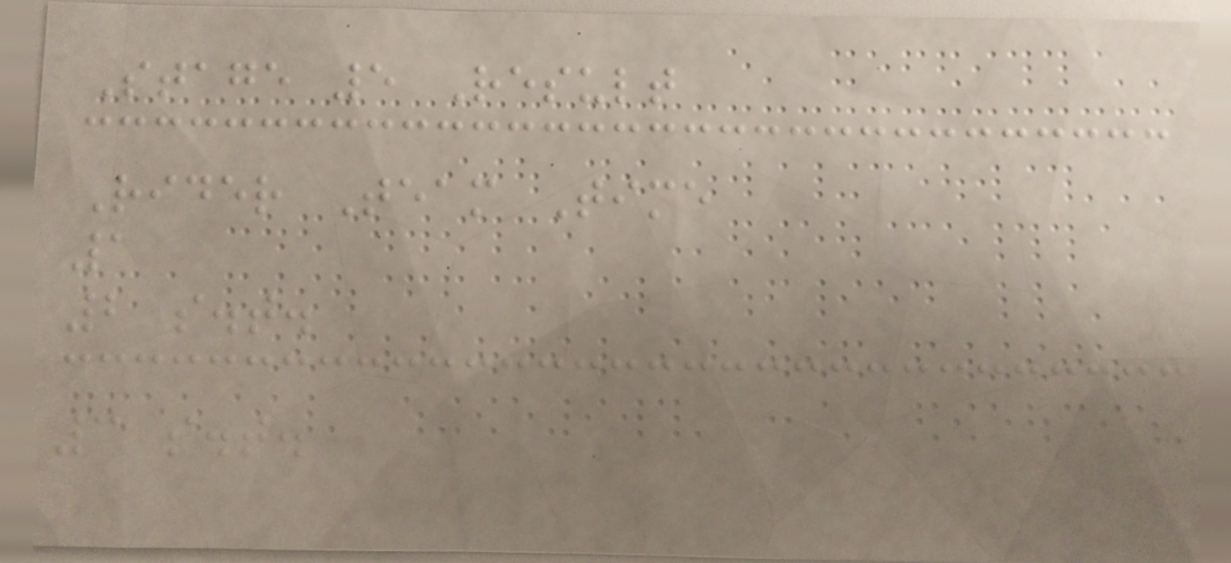Stage 5 Result
Rider Team Time
1
2 s.t.
3 s.t.
